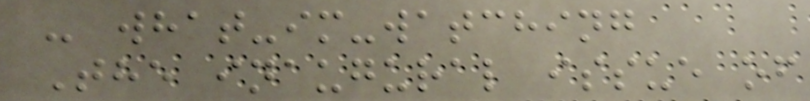- what-im-watching
The inaugural issue of
